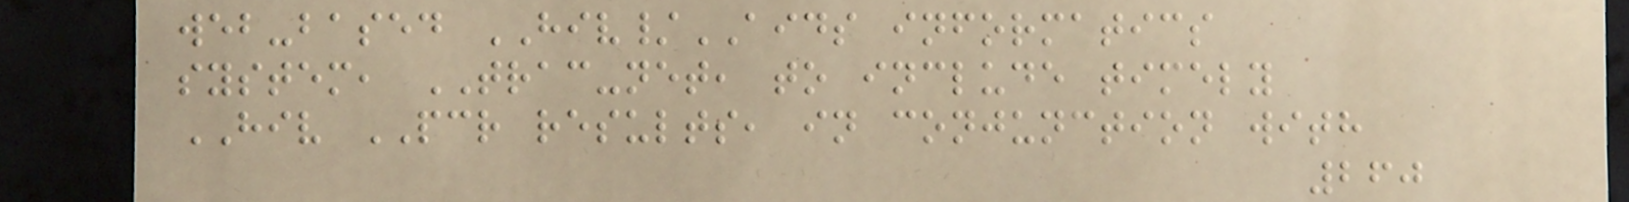web-based HIV/AIDS informatics
system, TRAC-net, to include timely
HIV PCR results, in conjunction with
260
